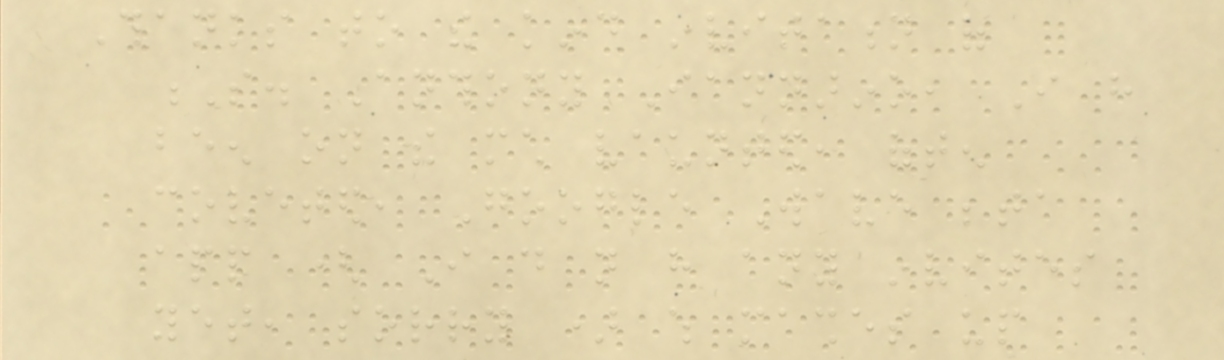Thanks to the kind invitation of
S. Anthony Iannarino, I have
been on the much vaunted, often
coveted, Google Wave beta
app ( I do not have any invites
yet, sorry ) which mashes up
